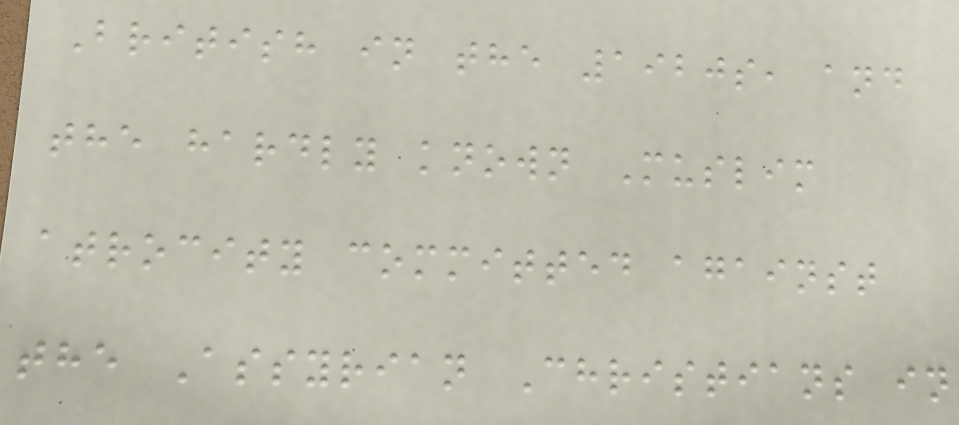British in the 1920s, and
the hardly known Muslim
atrocity committed against
the Assyrian Christians in
